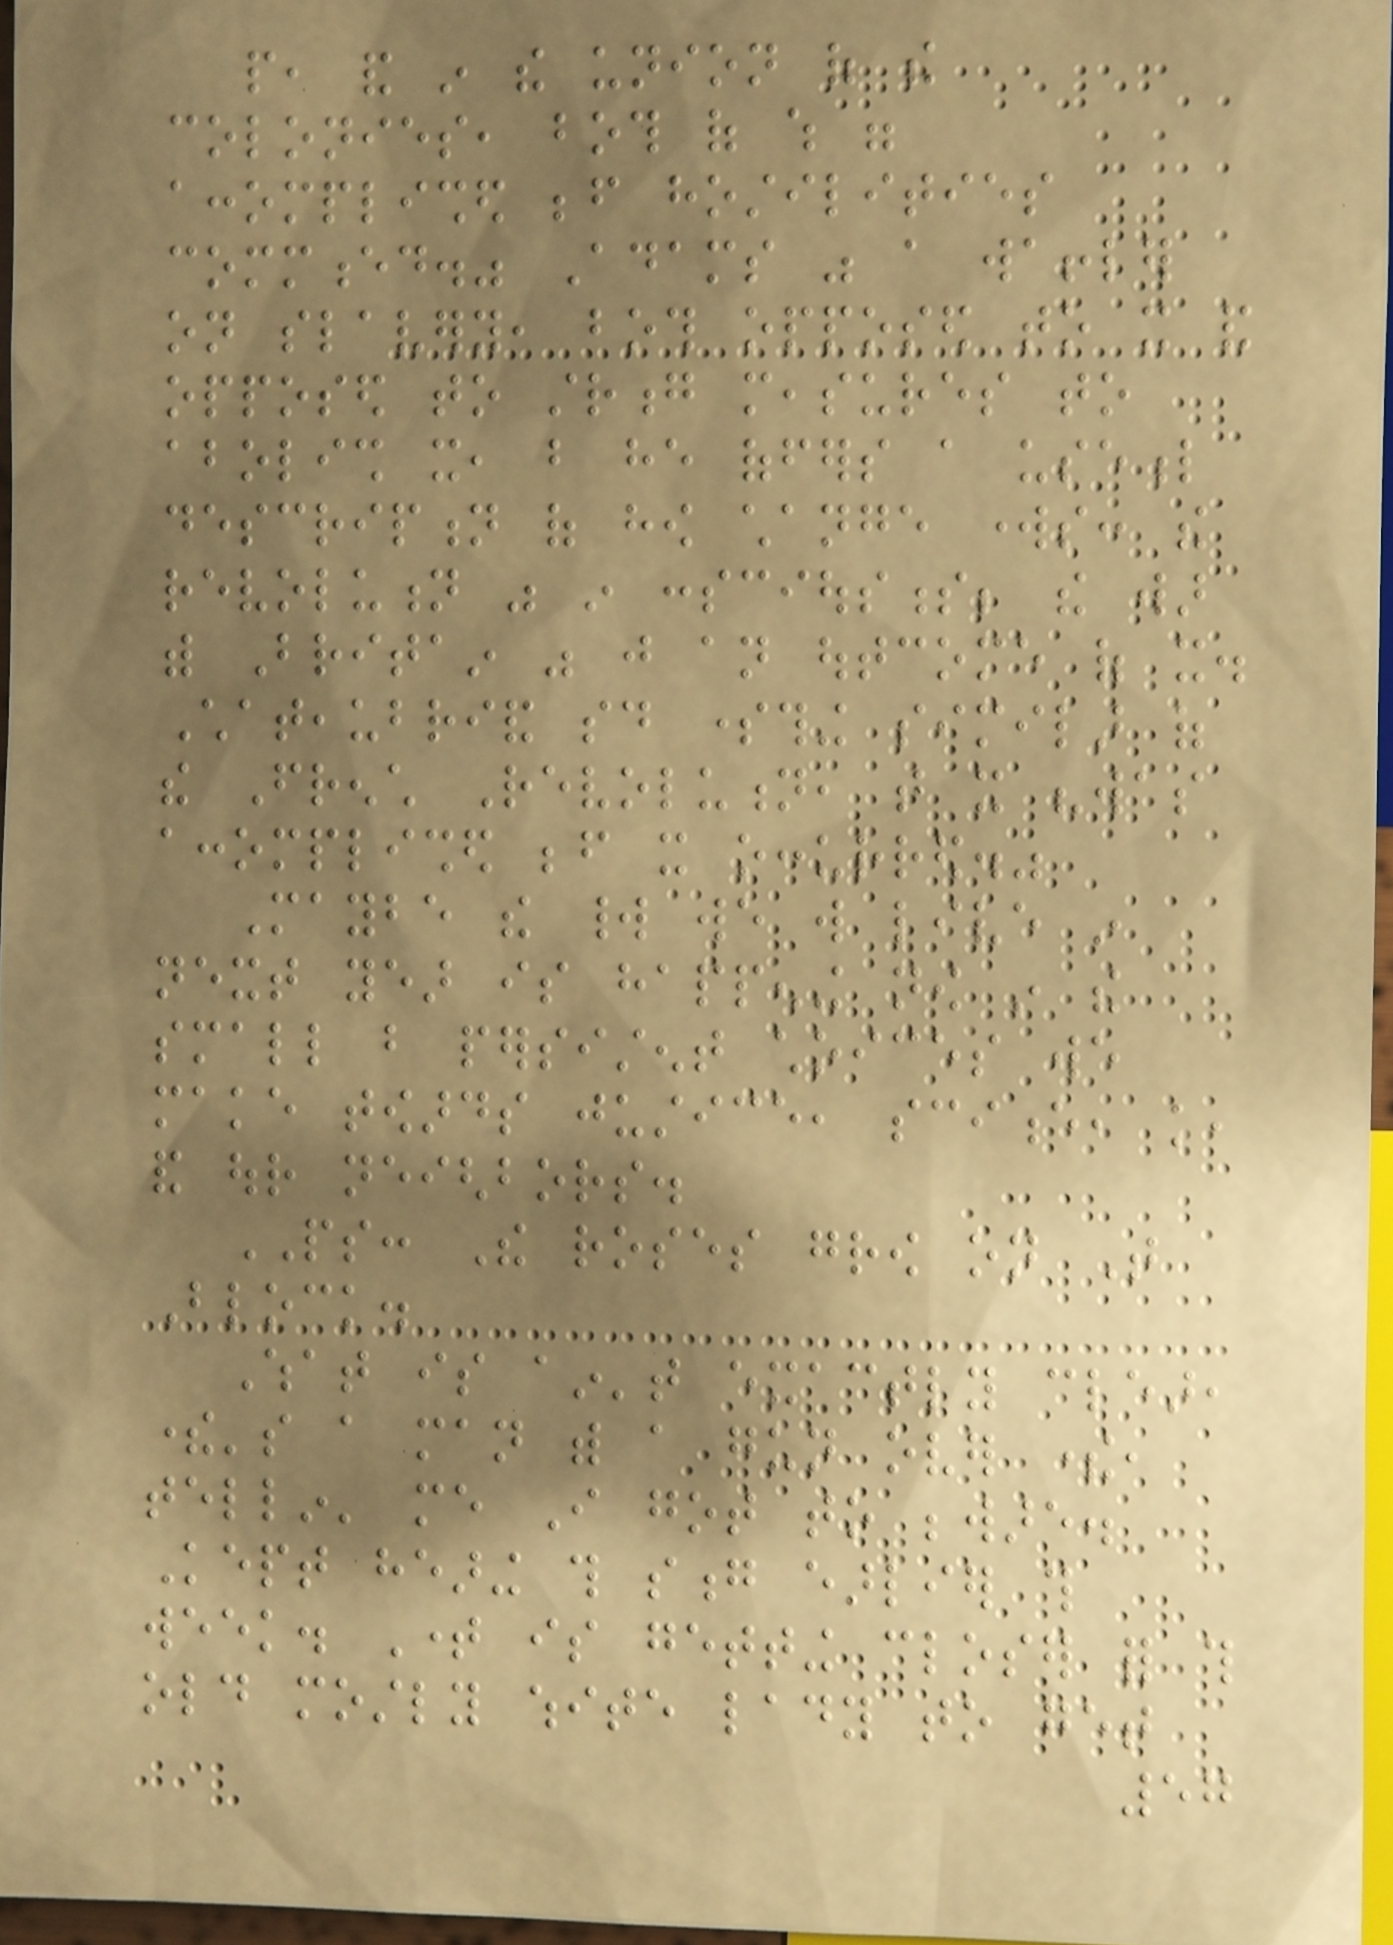people, and in the union of the
colonies, both of which were
accomplished before hostilities
commenced." Adams was a waffler
on slavery, both opposed to it and
opposed to strong measures to
abolish it, but he offers a useful
description of how change works: the
revolution was in consciousness; the war
with Britain was just an outcome of it.
Chateaubriand said something similar of
the French Revolution, that it "was
accomplished before it occurred."
Maybe the world we will live in
next year is happening now in the
small but persistent choices we
make towards justice, science, knowledge,
and our neighbors.
PS: The roses grow on That
Block.
What is ain't exactly clear,
there's a man with a gun over there,
tellin' me I got to beware.
Kept hearing this song earlier this
week. Time is getting closer for this
old mostly white lady to get
57
